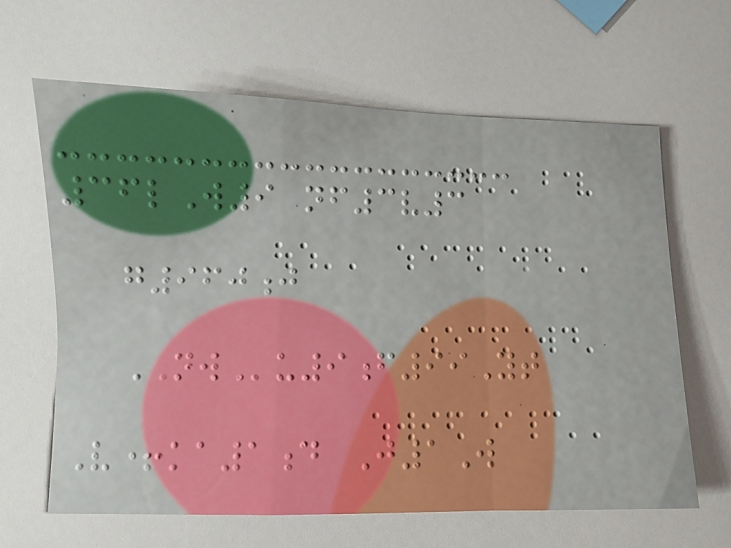36lW9 nf3v3
g960j
NWu9f99Yt
V+ka1d J1W
